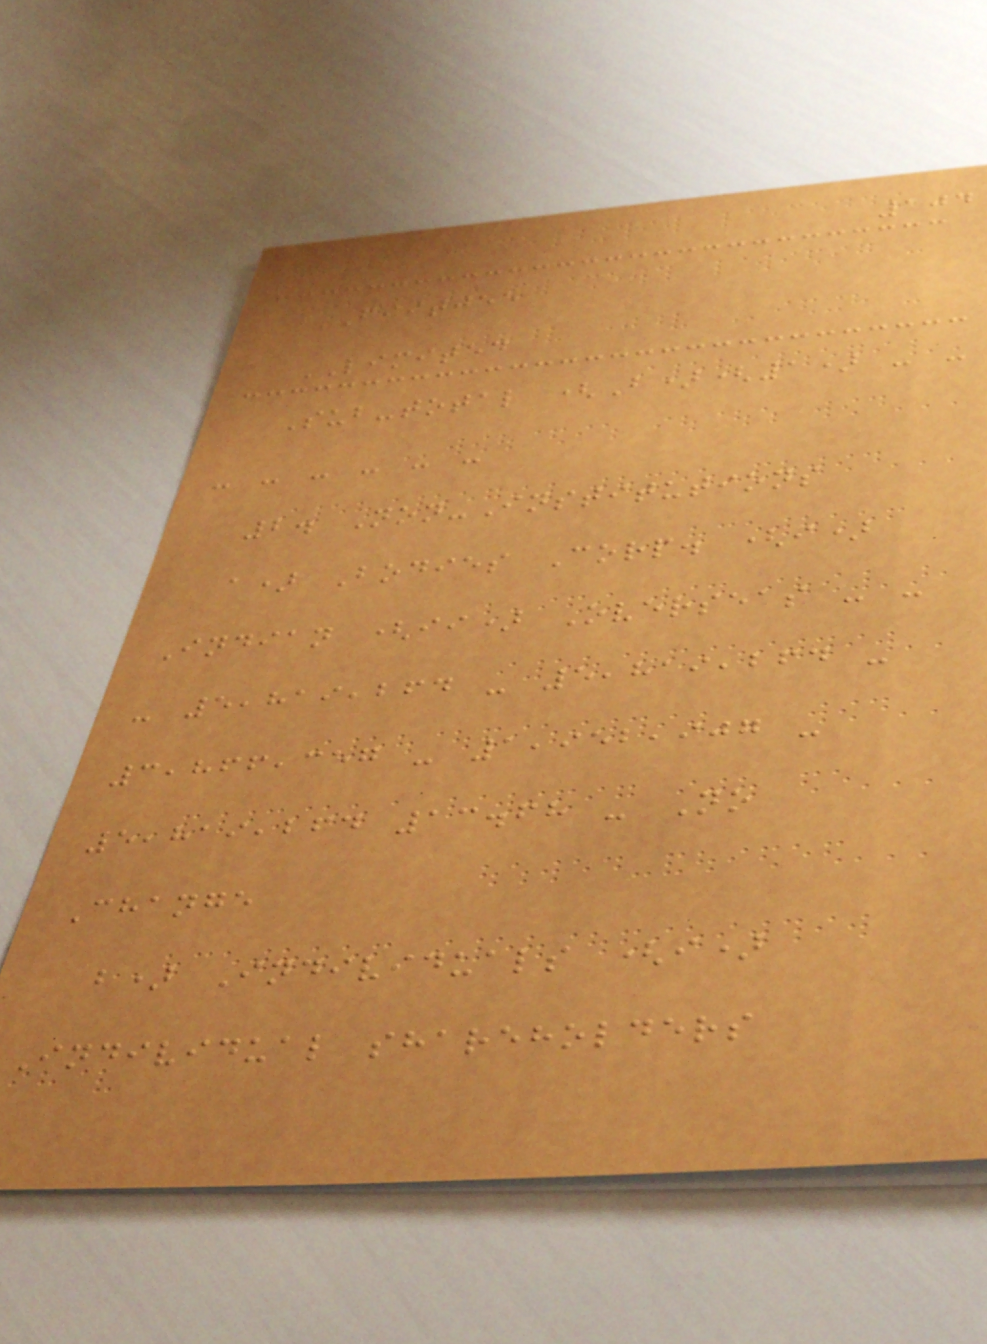104
FIITJEE
LIMITED
Sub-total (B)(1) - -
- - - - - -
2. Non-Institutions
a) Bodies Corp. (i)
Indian (ii) Overseas - -
- 5,819,264 - 5,819,264 -
3,866,357 - 1,952,907 -
5,819,264 13.68 - No
Change
b) Individuals (i)
Individual shareholders
